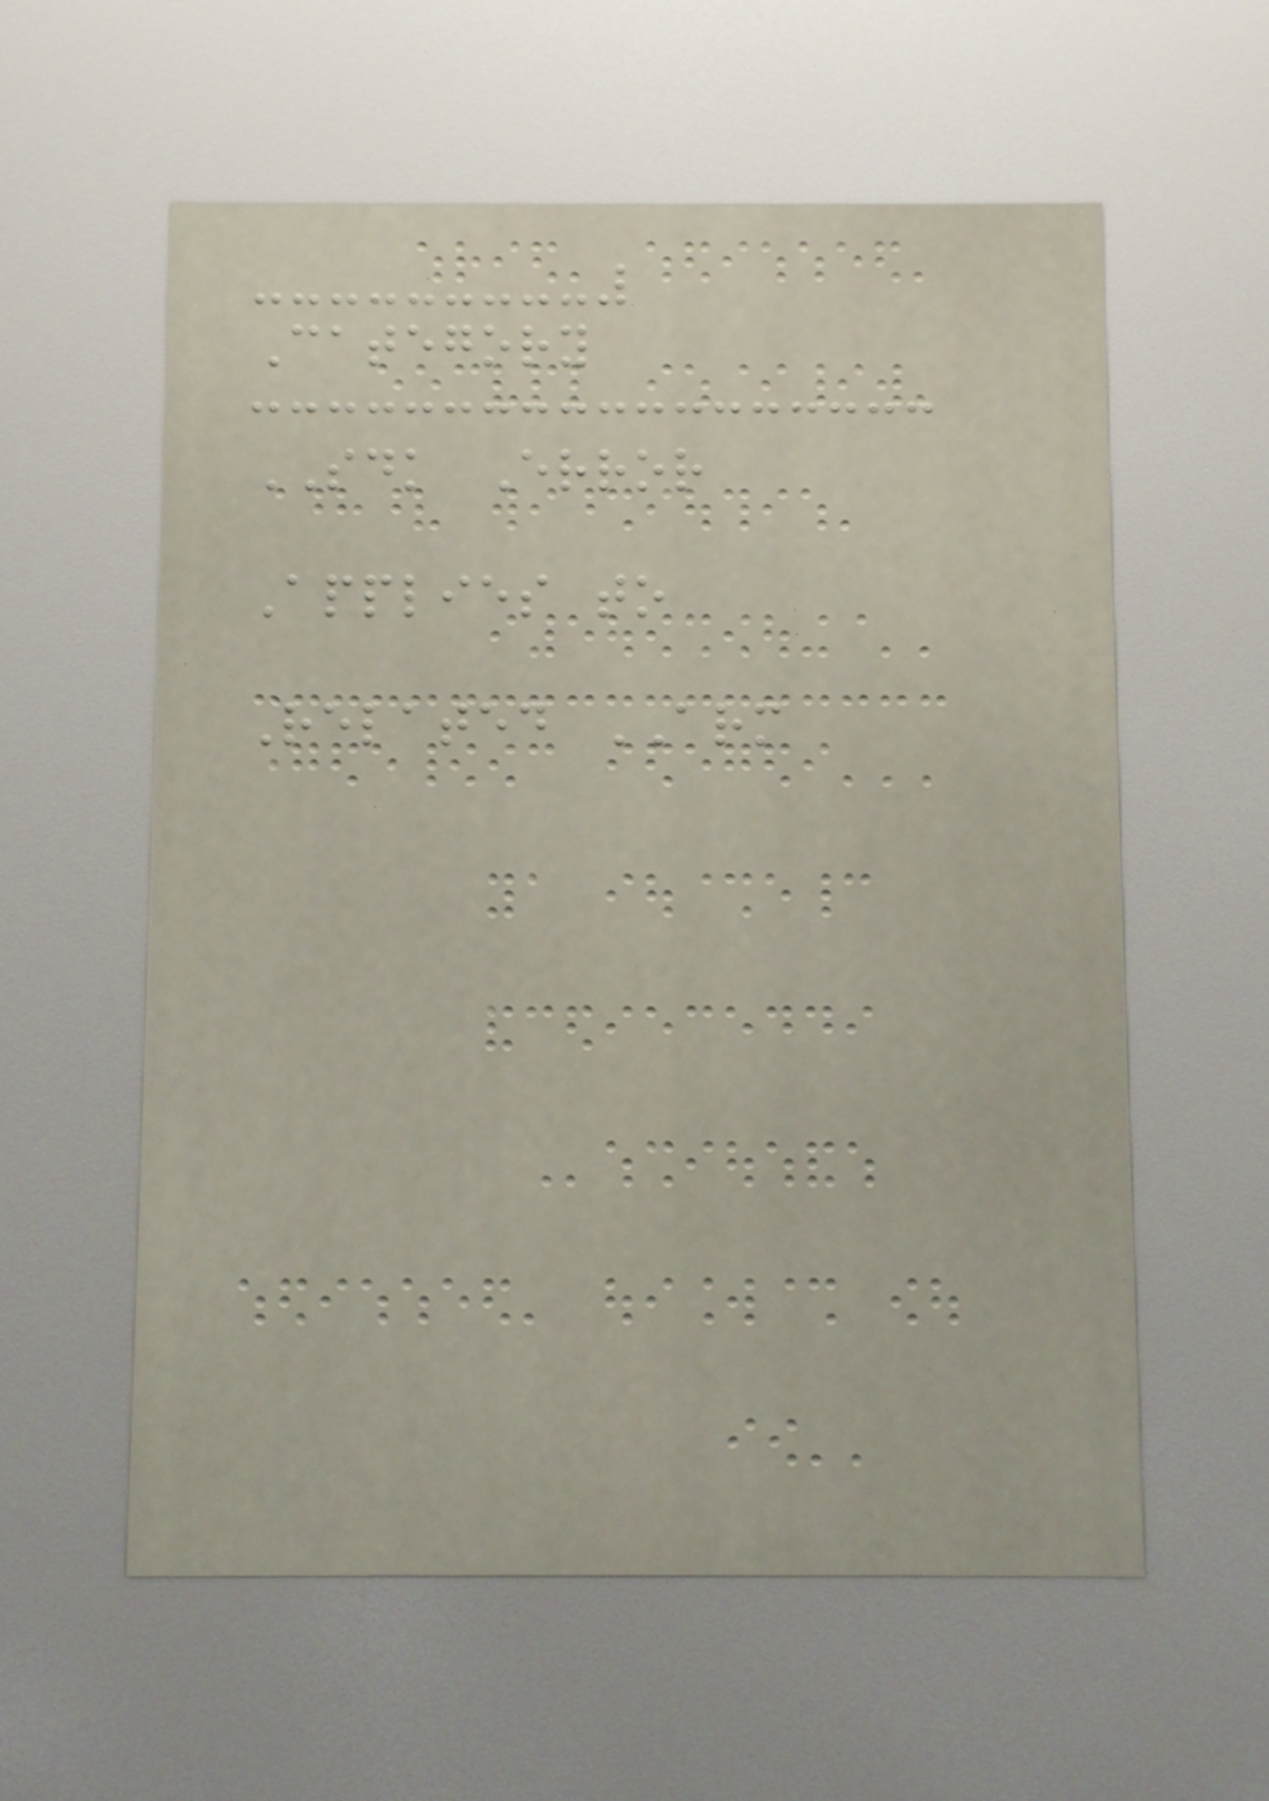Category
SDK Error
Applies to
Related ARM
